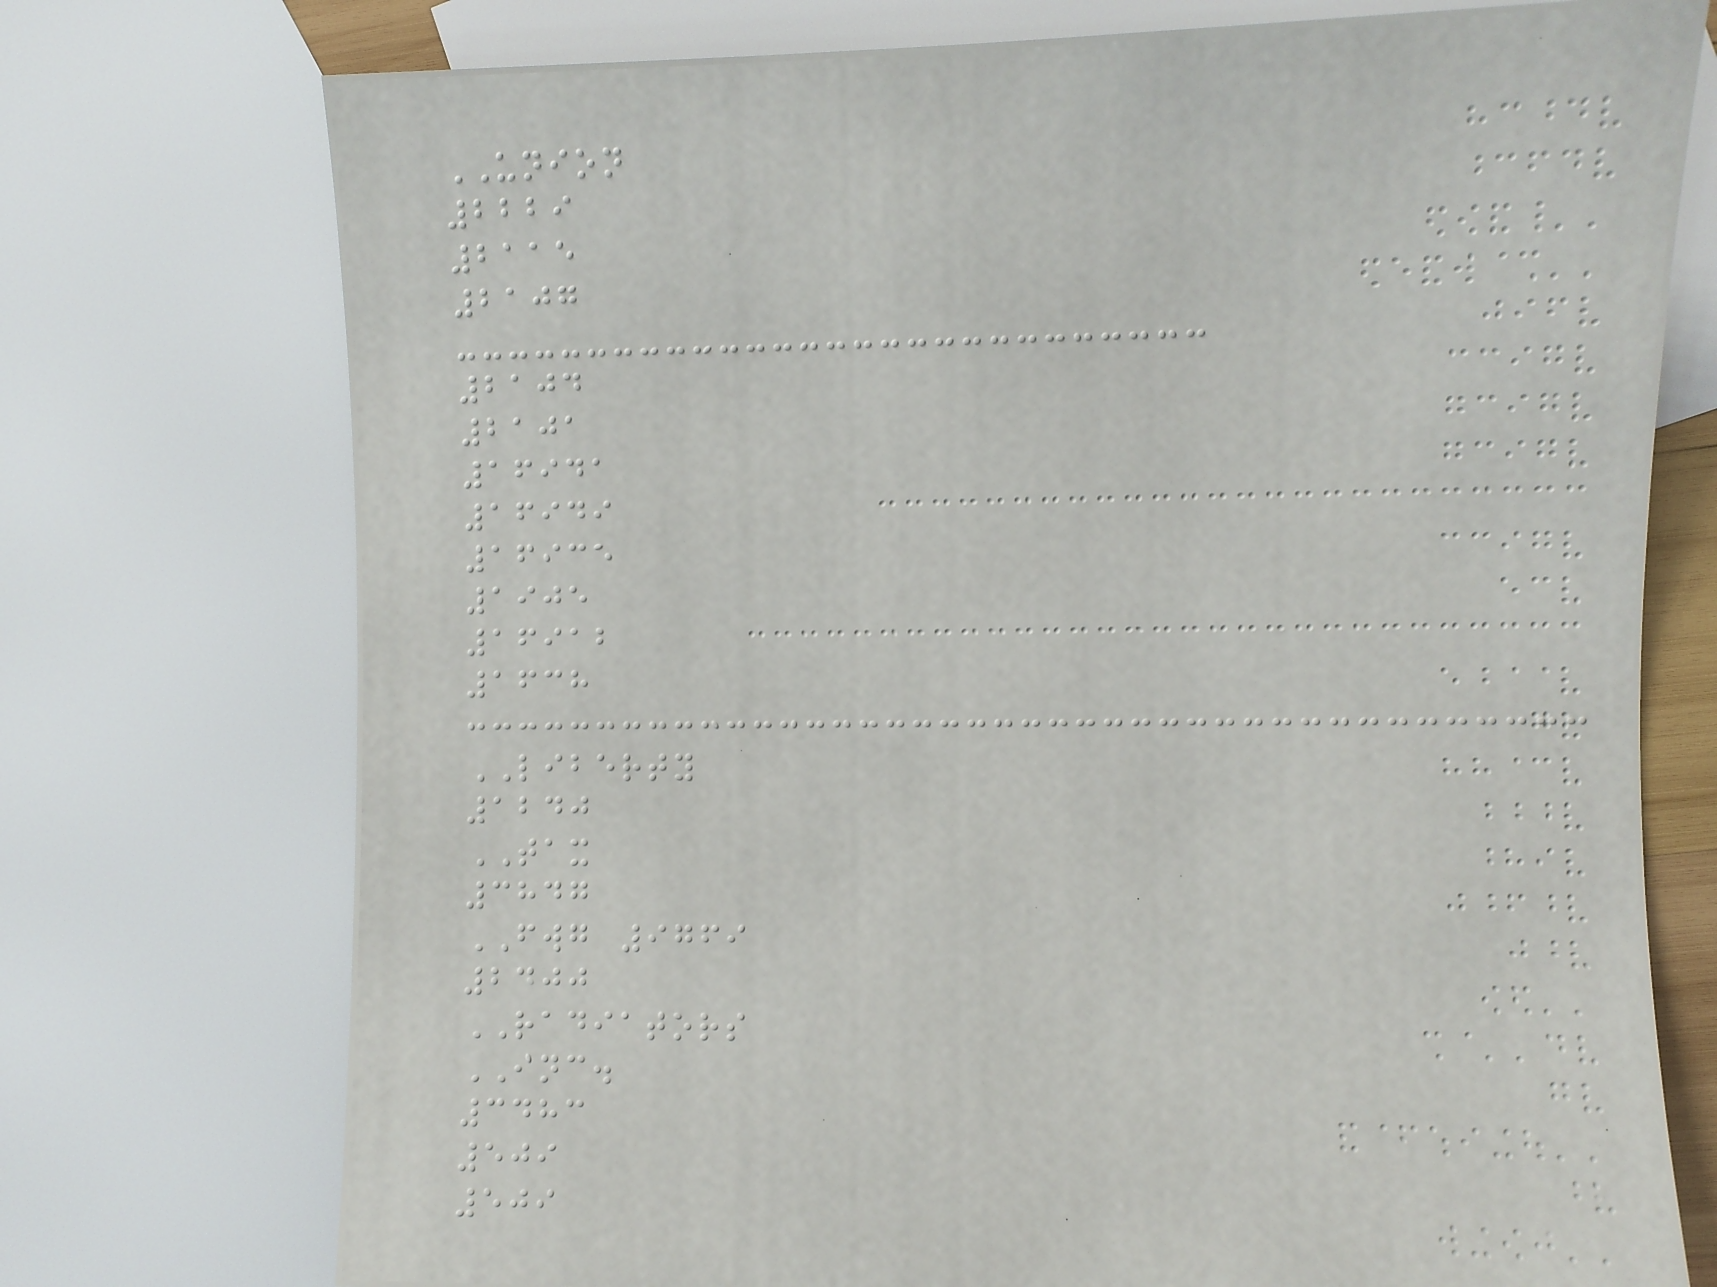UNION
2229
2115
2107
2104
2101
16941
16949
16935
1905
16912
1638
LIBERTY
1240
TAX
3847
FWG 9769
2400
RADIATORS
INC.
3483
509
509
